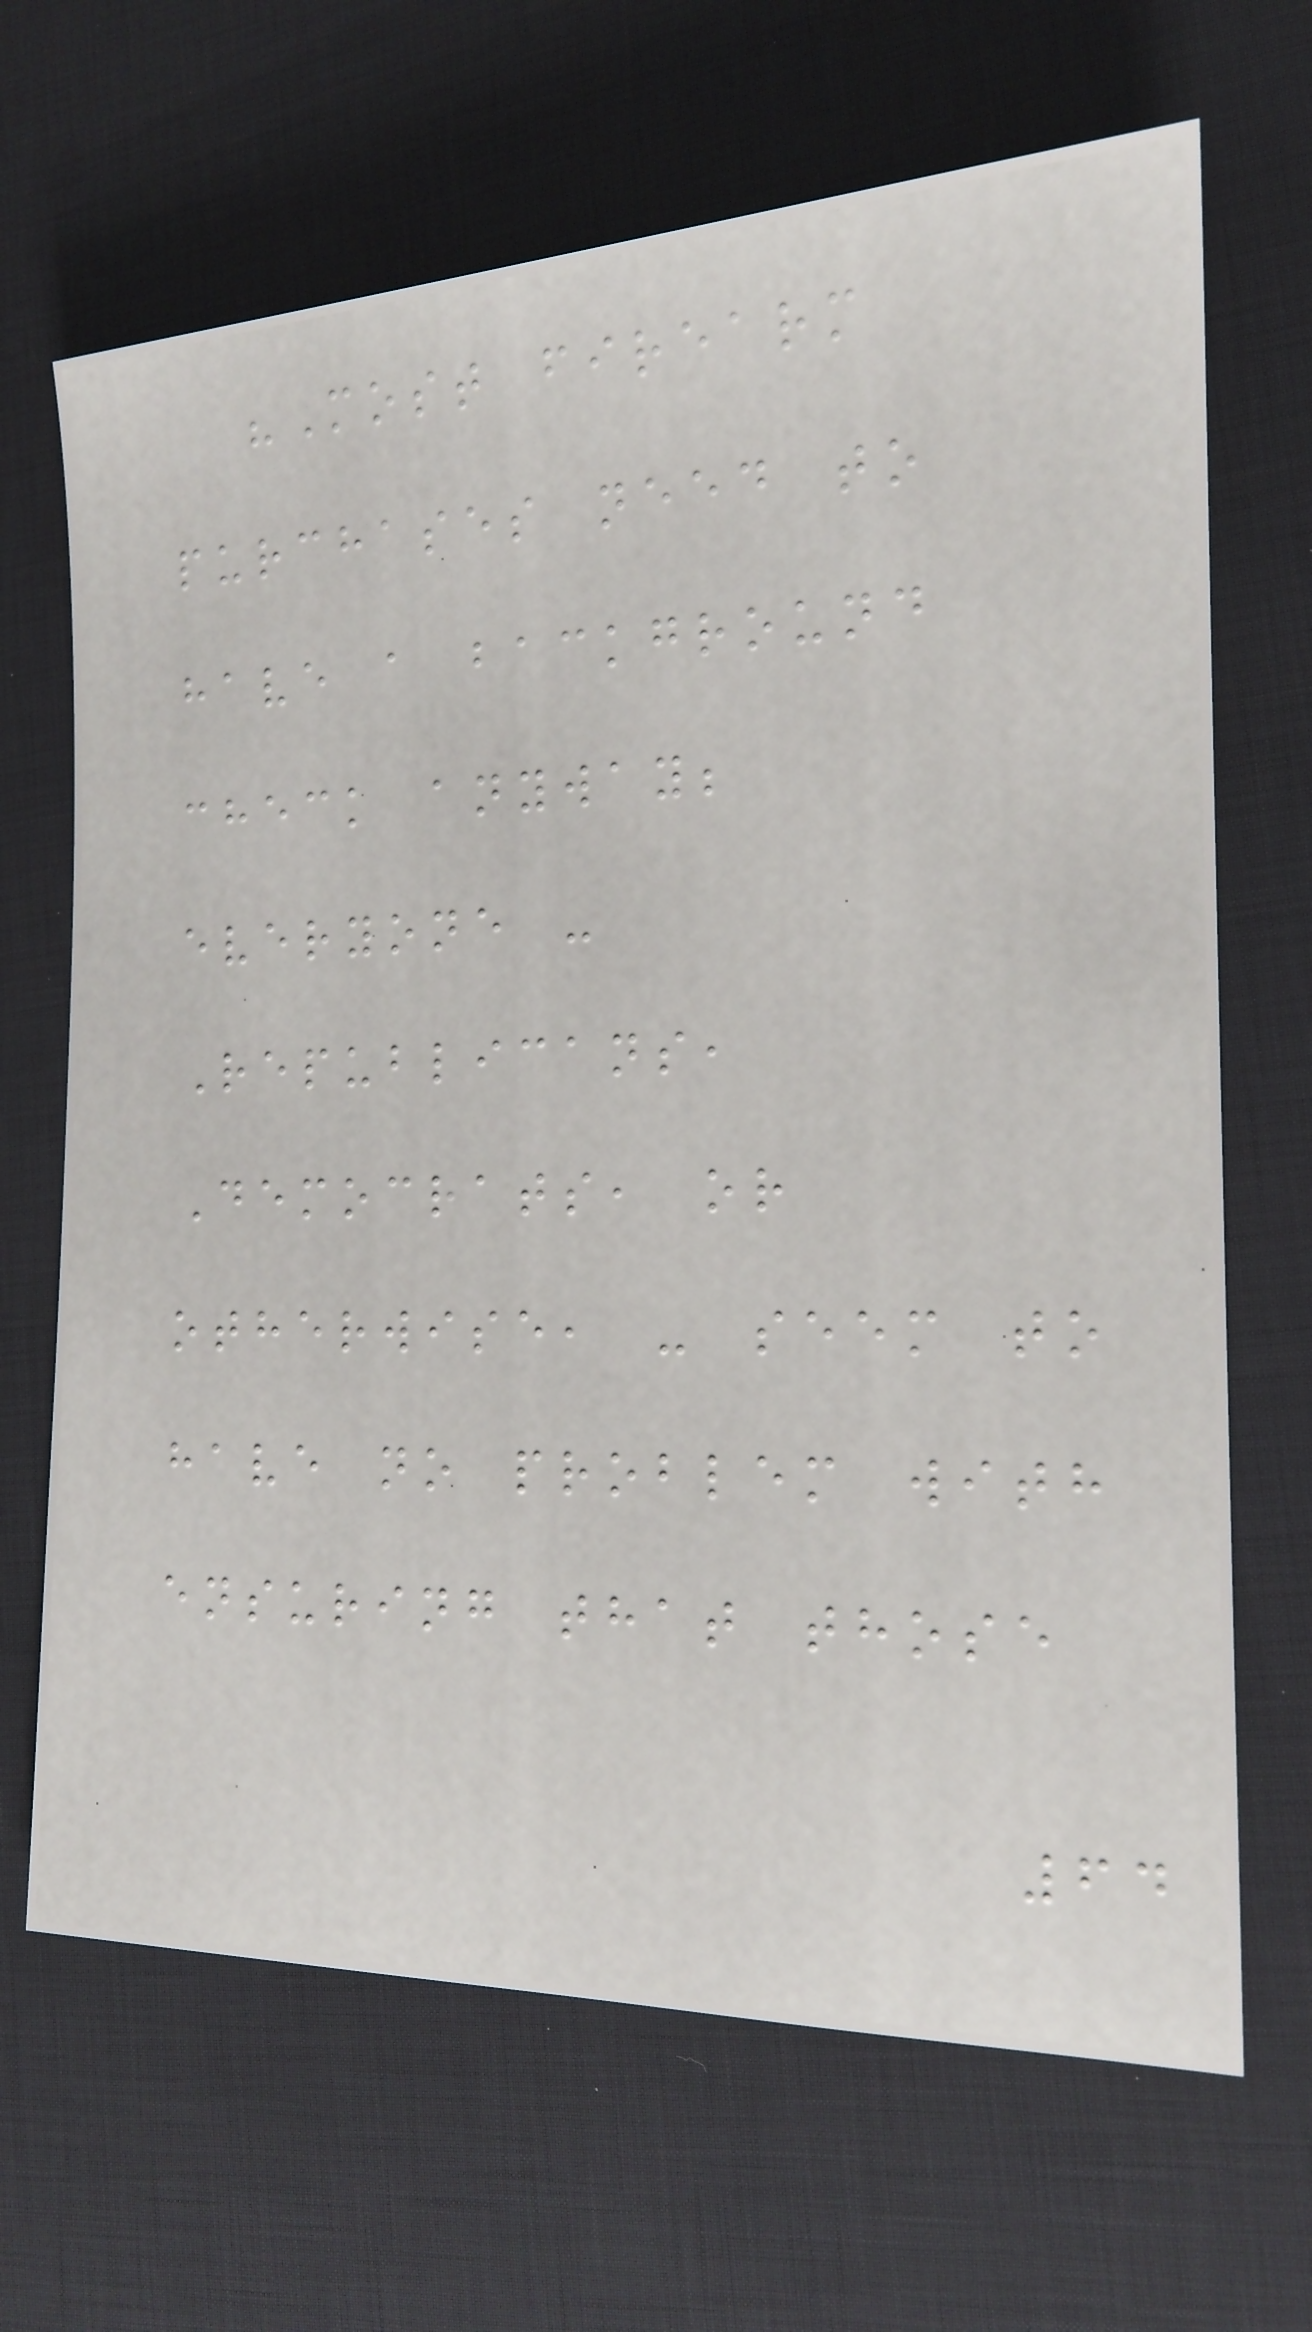"Most firearm
purchases need to
have a background
check anyway;
everyone -
Republicans,
Democrats, or
otherwise, - seem to
have no problem with
ensuring that those
64
